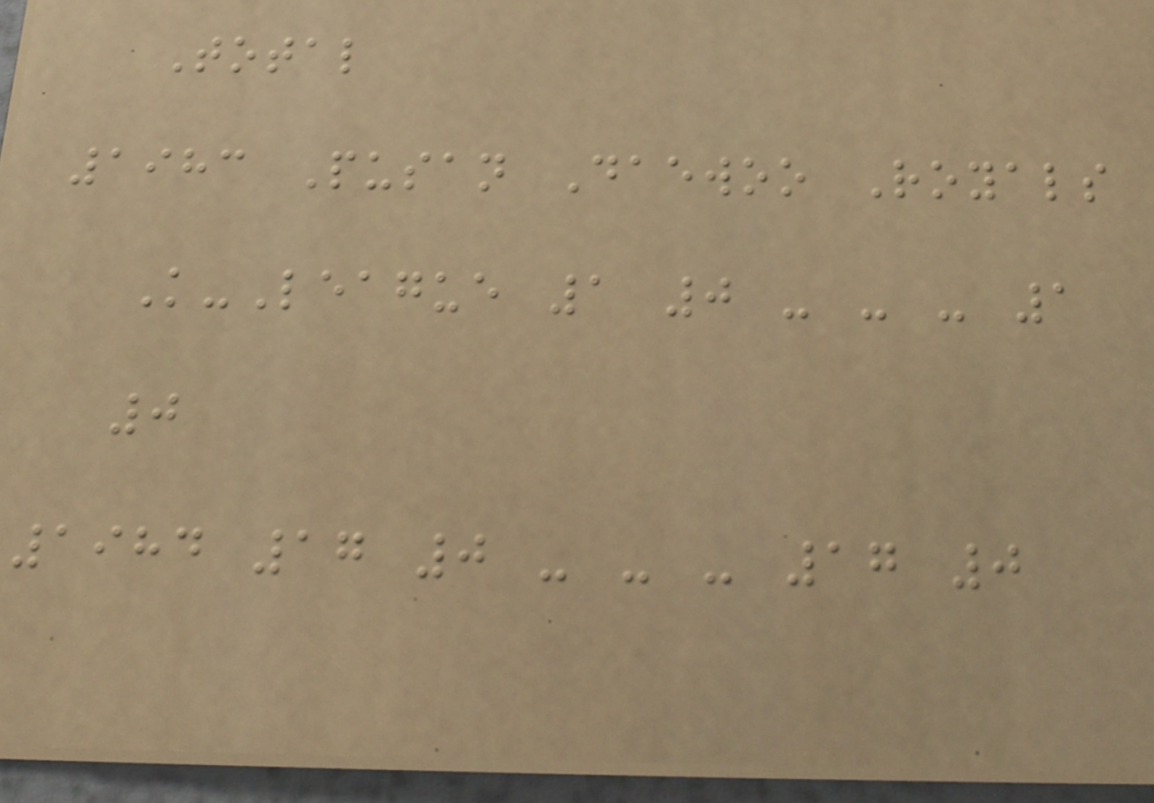Total
1983 Pusan Daewoo Royals
K-League 1 0 - - - 1
0
1984 17 0 - - - 17 0
